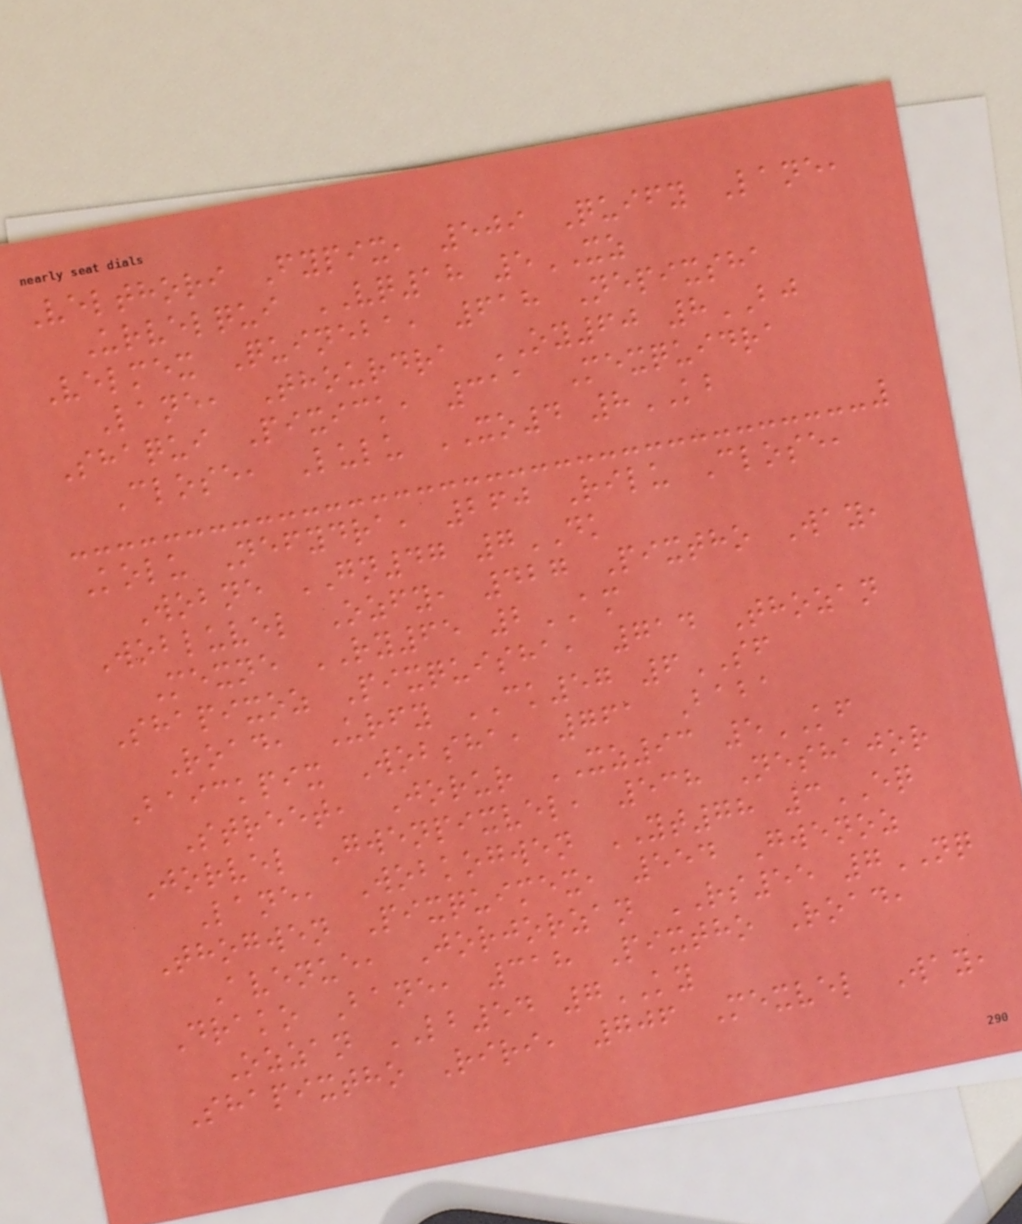Velthori Fypix, 509 Quify Lane,
Urvelqui VQ18 5XZ
Velmex Quineba, 618 Nepixsha
Lane, Thourdra OY60 8BJ
Shaqui Pixick, 311 Mexquidra
Close, Lulu XO4 8KB
Kolu Nefydra, 260 Rilu Close,
Wobne GN47 7DK
Wobluvel Ozfy, 427 Pixtho Way,
Mexne RY65 2AM
Shapixoz Pixquisha, 714 Thozan
Road, Urfy CK57 6SF
Baickpix Wobsha, 761 Baba
Street, Jorur XZ93 5KF
Jorvel Gwenpixvel, 538 Neshajor
Lane, Wobkogwen YT78 3EQ
Thogwen Pixquimex, 554 Gwenoz
Avenue, Jorjorzan RS55 7NQ
Drako Bane, 318 Pixtho Road,
Ozzan LB54 7KY
Shapixtho Riri, 706 Mexvel Way,
